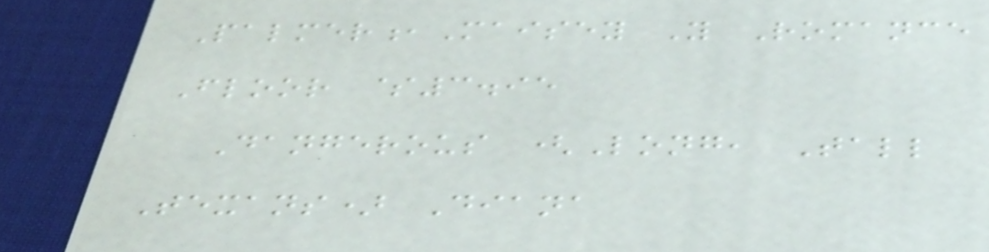Palmer,Maisey Y Romance
Floor $3.95
Dangerous (Long, Tall
Texans) Diana
